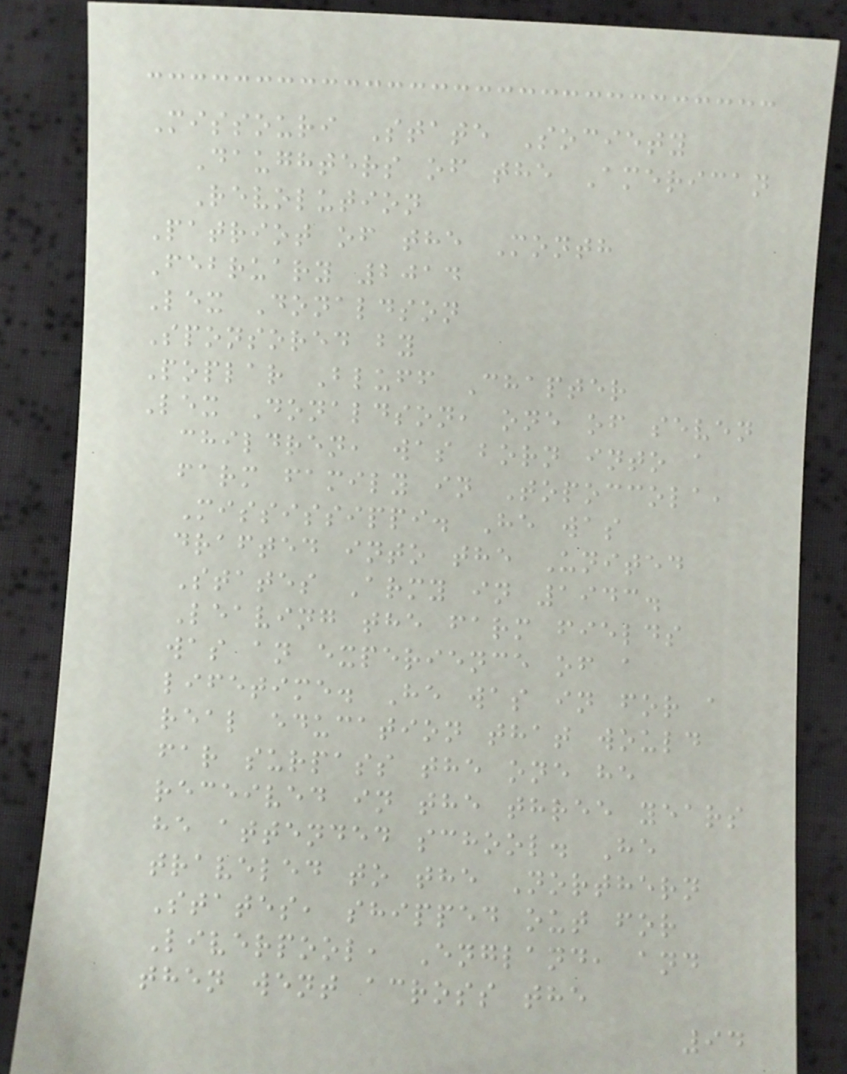Missouri State Society
Daughters of the American
Revolution
Patriot of the Month
February 2014
Lex Donaldson
Sponsored by
Poplar Bluff Chapter
Lex Donaldson, one of seven
children, was born into a
farm family in Topoccola,
Mississippi. He was
drafted into the United
States Army in 1943.
Leaving the farm fields
was an experience of a
lifetime. He was in for a
real education that would
far surpass the one he
received in the three years
he attended school. He
traveled to the Northern
States, shipped out for
Liverpool, England, and
then went across the
94
